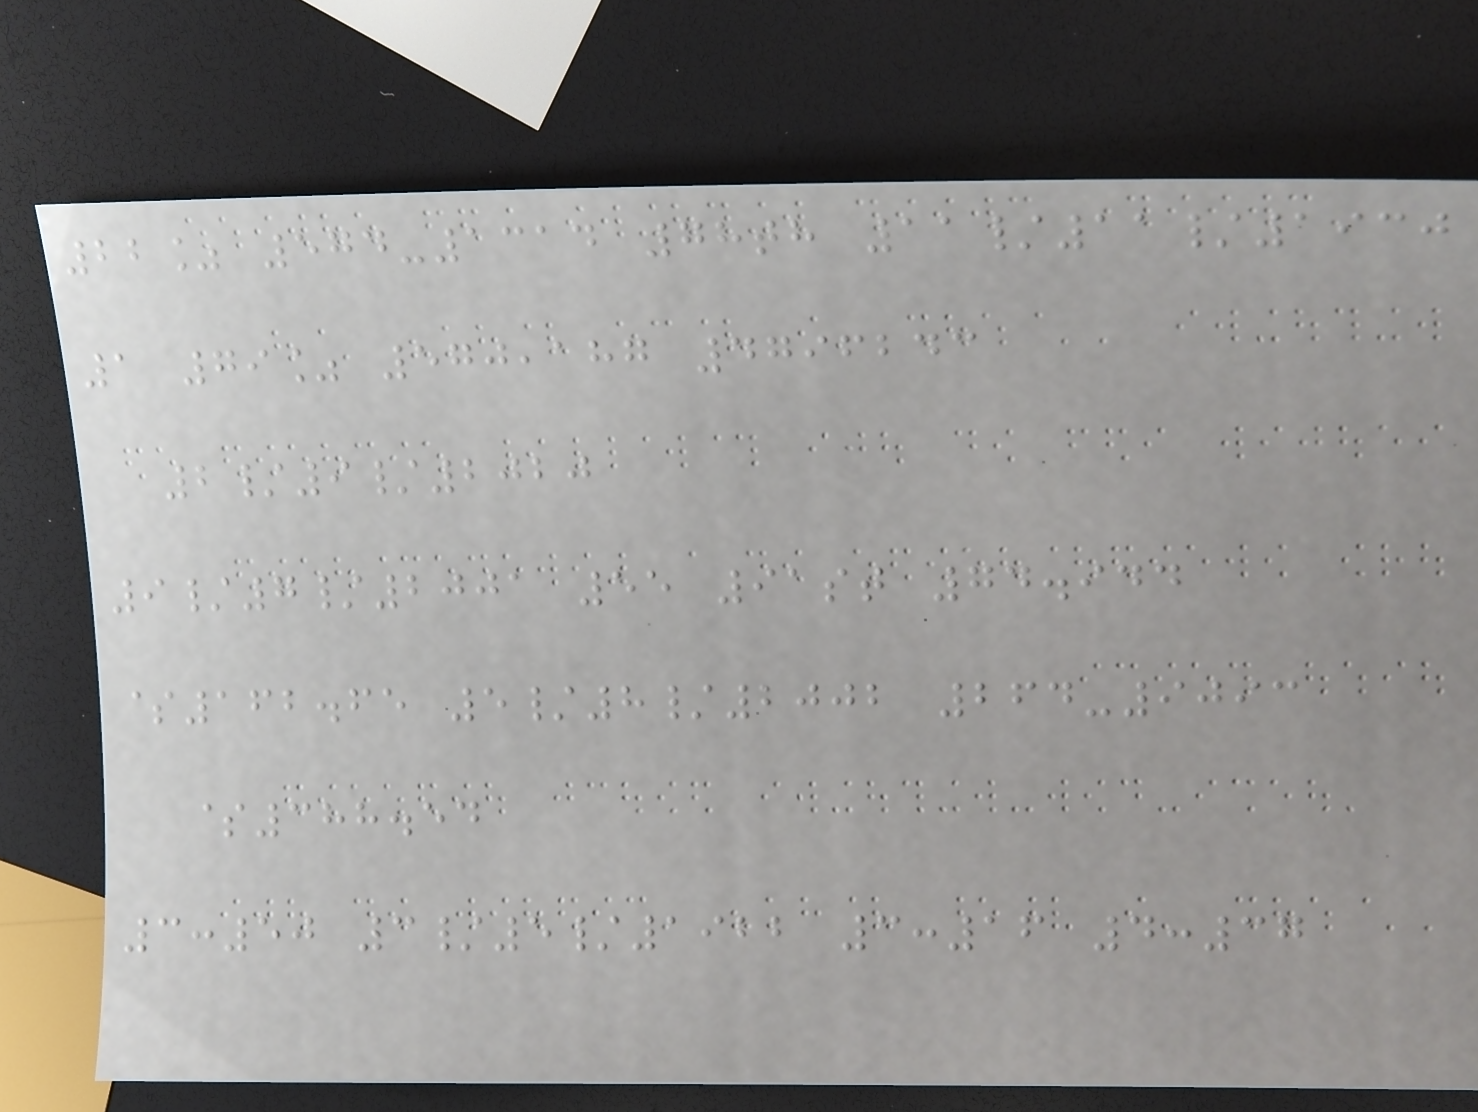22% 574-1314 78th 11/11/1930
1 79% 570,187 4796243
2/9/2020
9/7/2001 55 91st 74.944
$162.65 5/8/2002 264-9093
$388.54
3:50 3/5/1922 3:16 4:37
